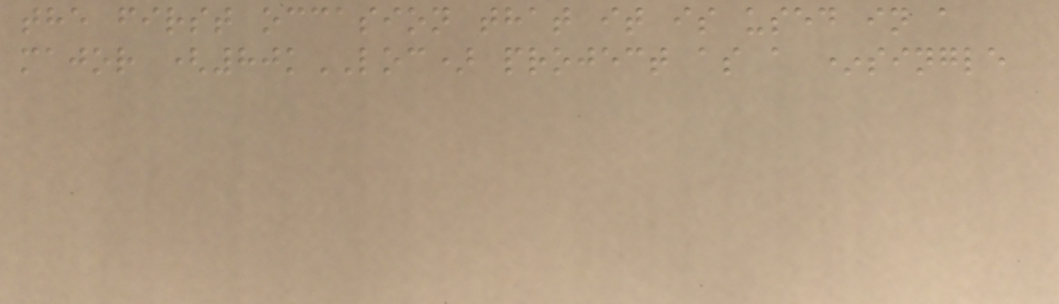the first occasion that it is used in a
major (80kLOC) project as a *single
